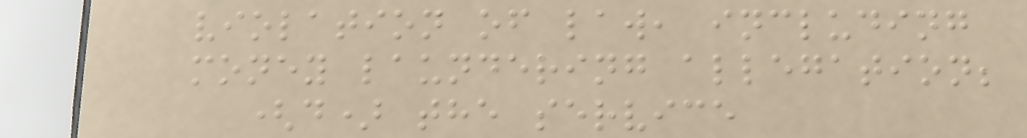violation of law, including
money laundering allegation;
(d) the service
